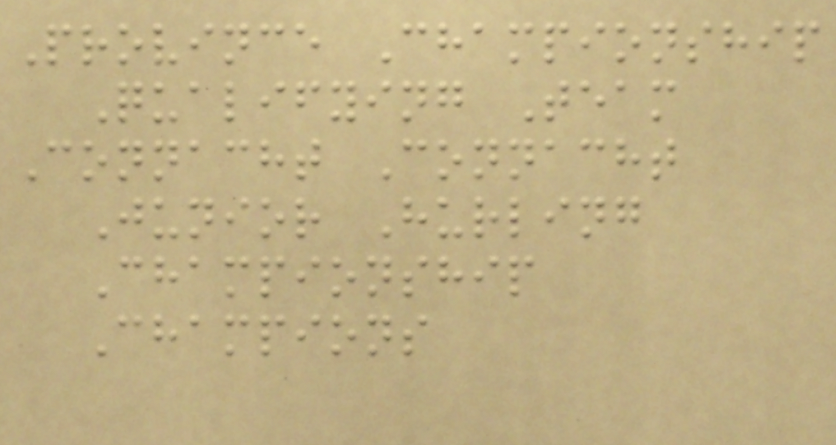Province Championship
Qualifying Team
Connacht Connacht
Junior Hurling
Championship
Champions
